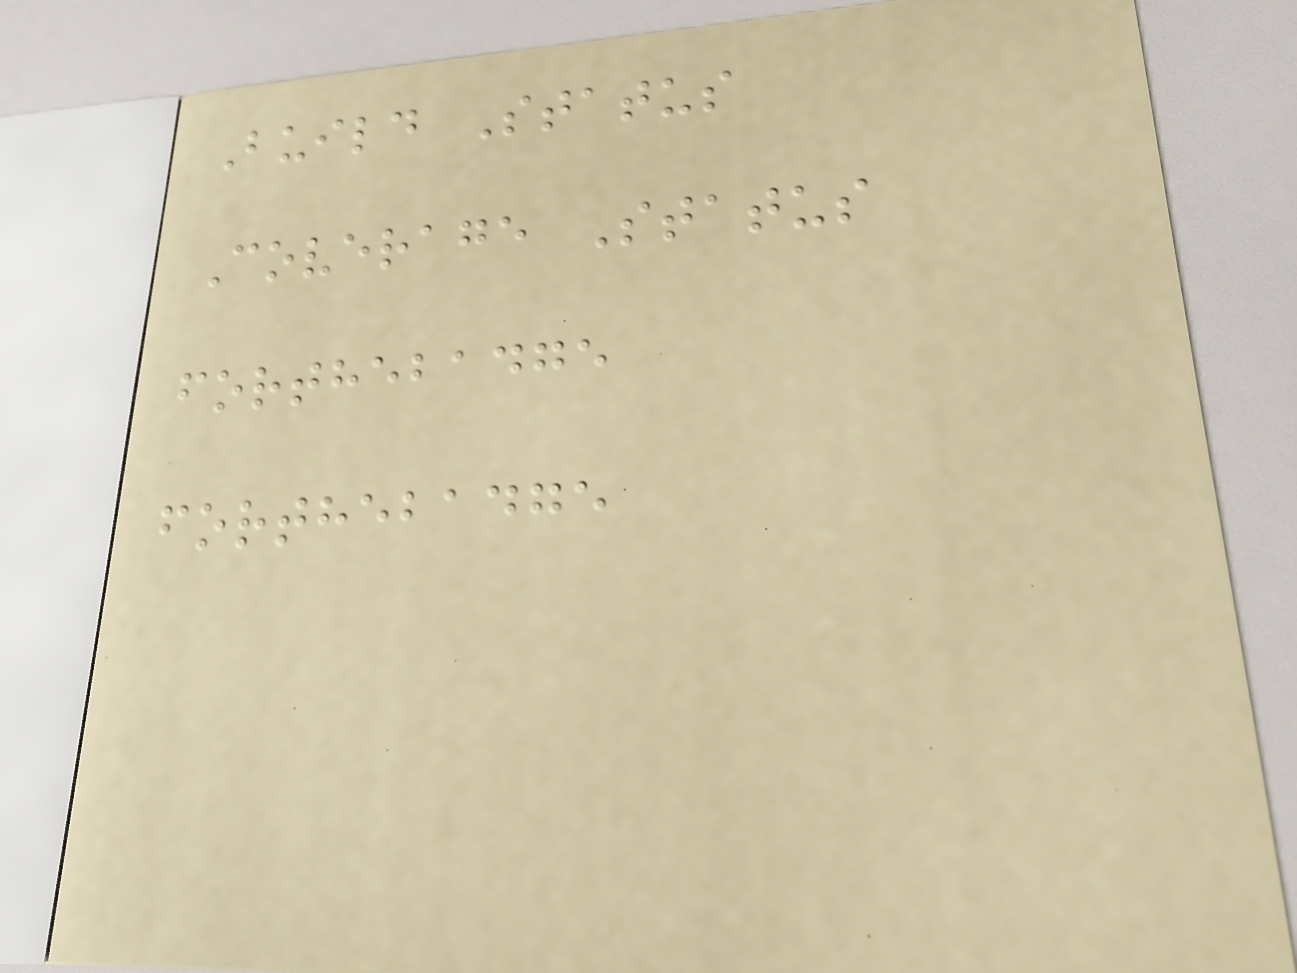Build Status
Coverage Status
forthebadge
forthebadge
